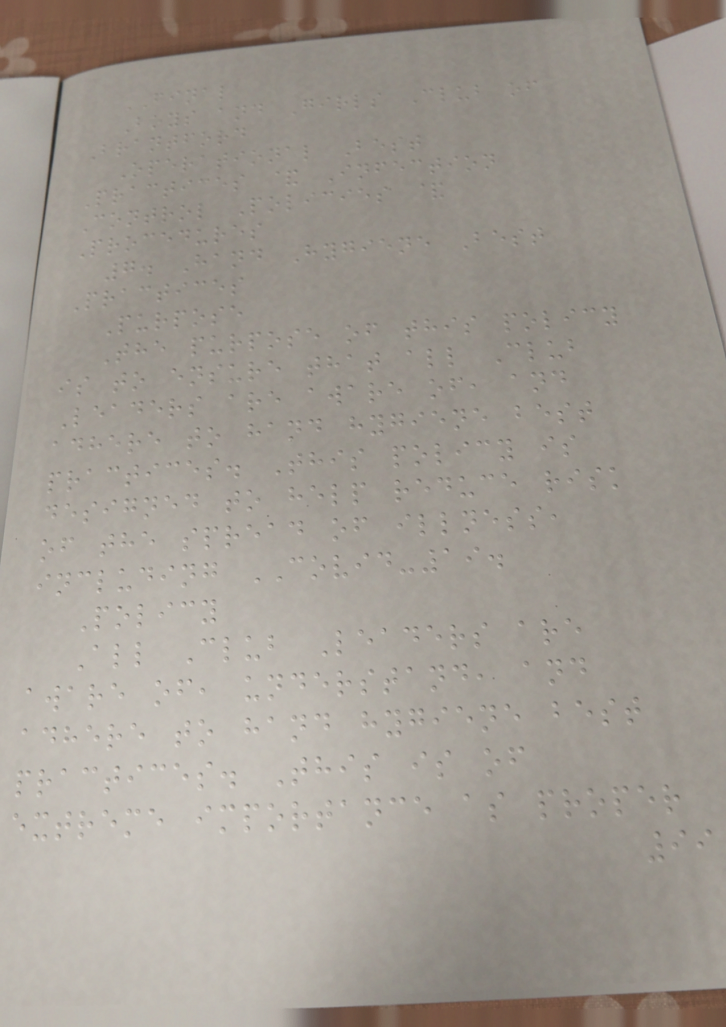FINAL
Boys and Girls Club of
Brantford
Operational Best
Practices & Infection
Control Policies &
Procedures
7. Hand Hygiene Best
Practices
Purpose
The purpose of this policy
is to ensure that all Club
Leaders are aware of, and
adhere to hand hygiene best
practices. This policy is
designed to help reduce risk
of the spread of illness,
including COVID-19.
Policy
All Club Leaders are
aware of, understand, and
adhere to hand hygiene best
practices. This is of
extreme importance as proper
99
